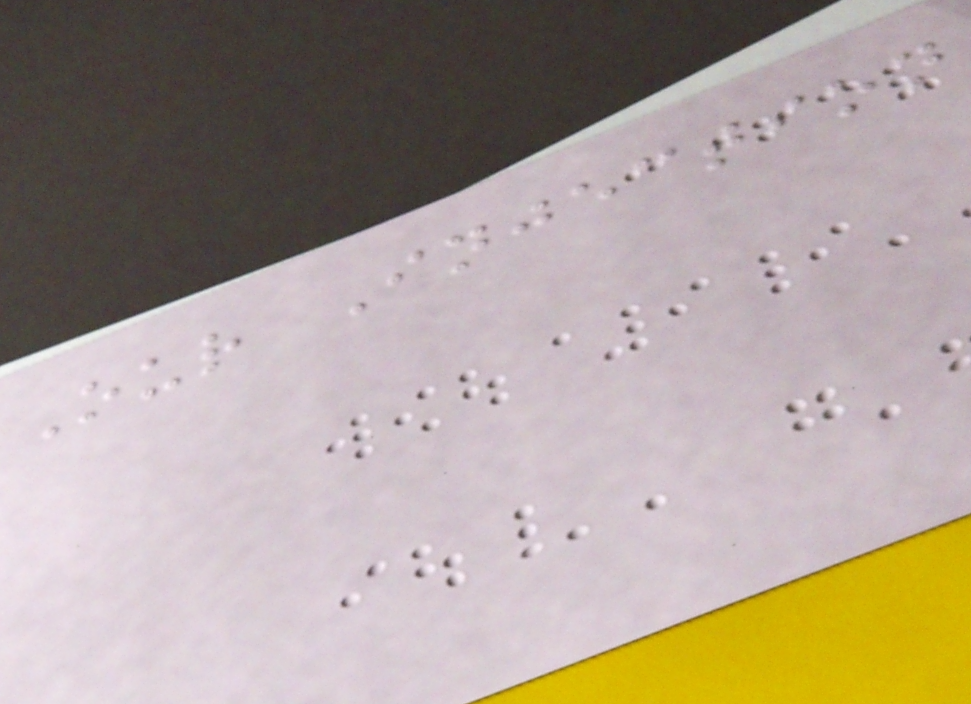Our Injection
